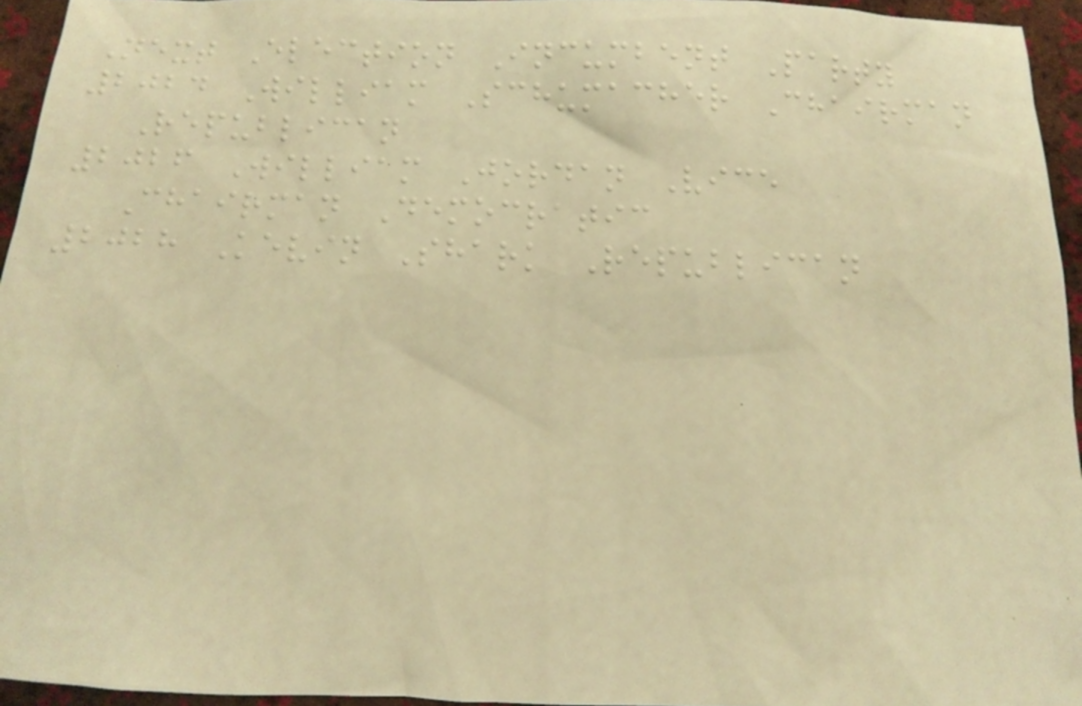Next Election Incumbent Party
2024 William Schumacher Chairman
Republican
2026 William Jordan Vice
Chairman Democratic
2028 Kevin Shark Republican
